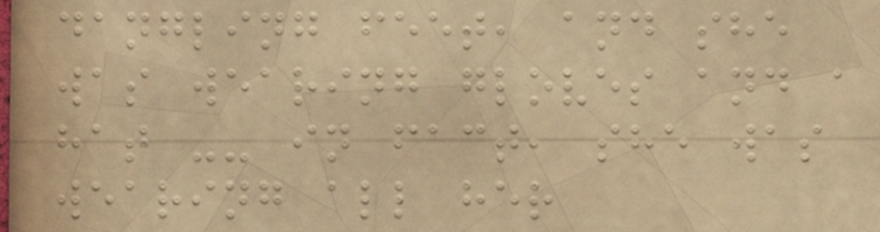dangling feet, and she
was wearing gloves and a
hat -- in fact, she was
wearing all her
